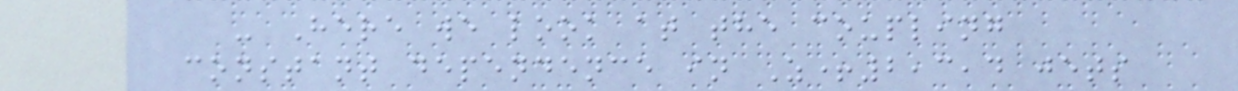- Here we look at the coupling
constant dependence in Z+2,3,4 jets
